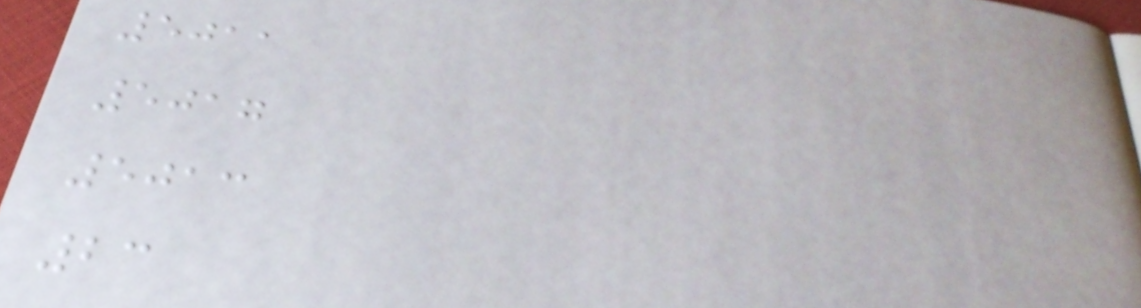5011
5017
5013
23
